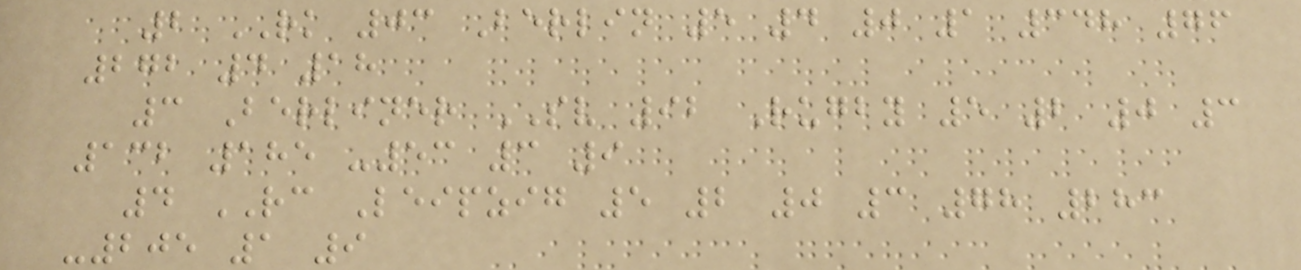2 RK 03 Berlin 5 4 0 1 348 76
272 4 18
3 Berliner SV 92 Rugby 5 2 0 3
132 185 -53 3 9
4 RC Leipzig 5 2 0 3 78 283
-205 1 9
